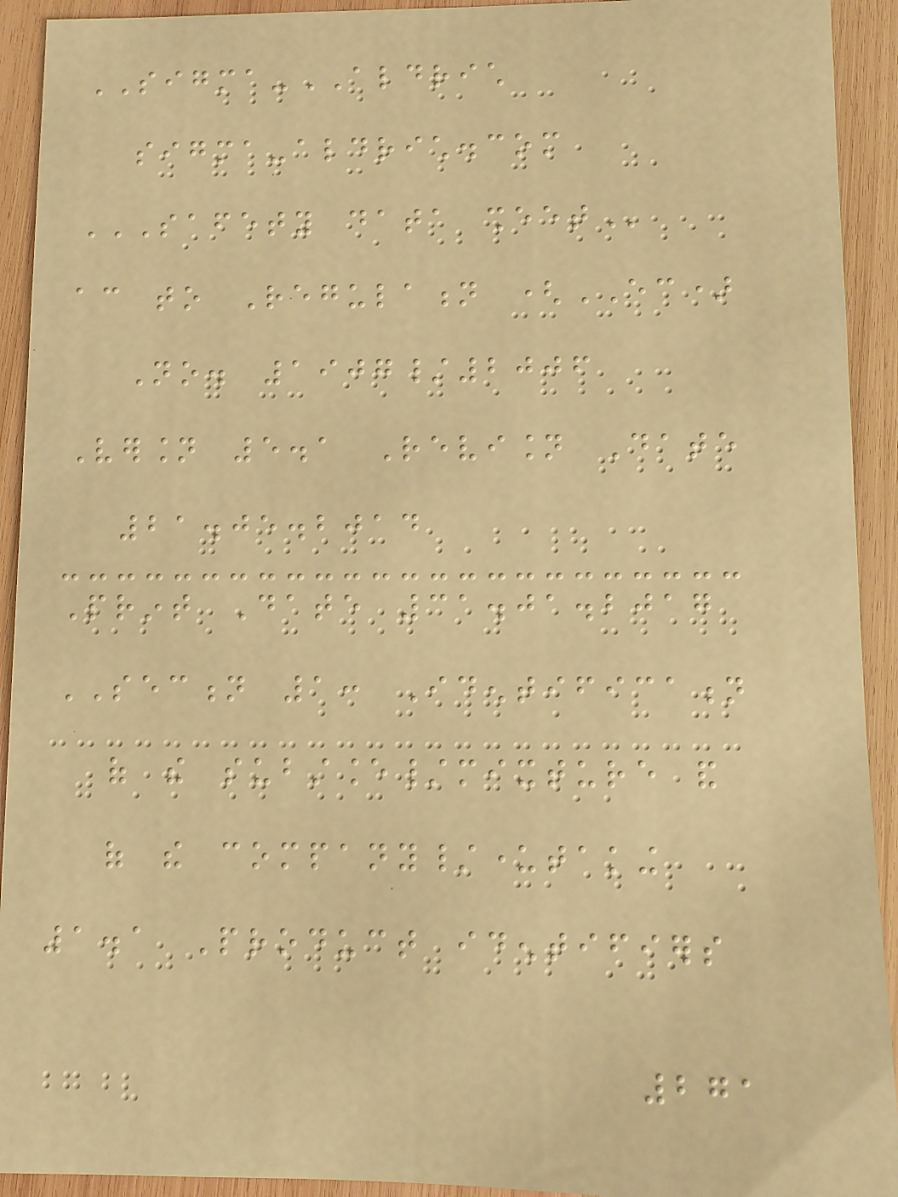SIGMA-ALDRICH
sigma-aldrich.com
SAFETY DATA SHEET
according to Regulation (EC)
No. 1907/2006
Version 5.1 Revision Date
21.05.2014
Print Date 31.01.2017
SECTION 1: Identification
of the substance/mixture and
of the company/undertaking
1.1 Product identifiers
271
